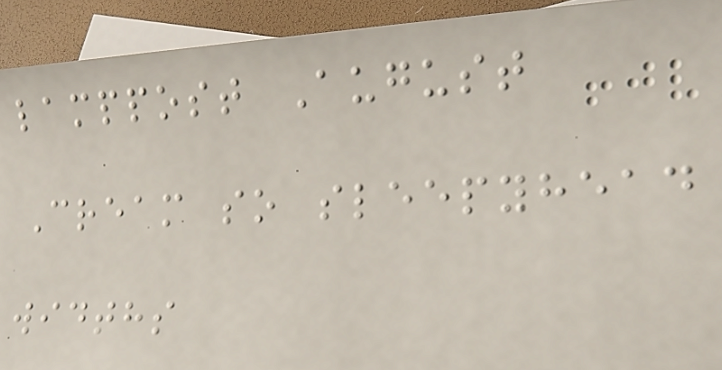lamppost August
Cream so sleepyhead
widths
